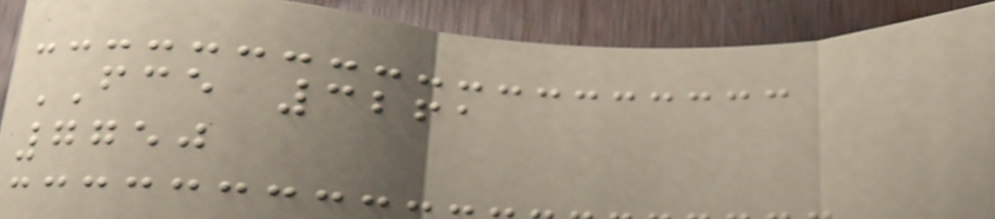FCE 3261
7750
